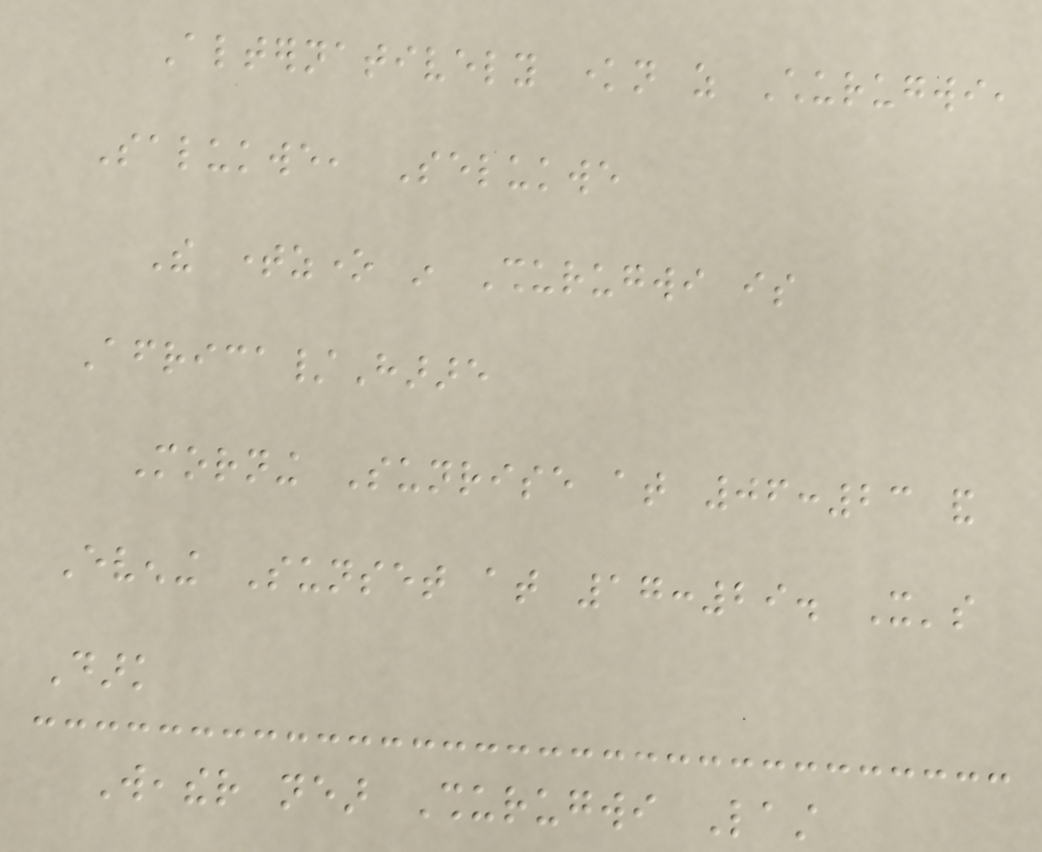Alternatively known as Churugwi,
Salukwe, Selukwe
The timezone in Shurugwi is
Africa/Harare
Morning Sunrise at 06:23 and
Evening Sunset at 17:29. It's
Dark
Weather near Shurugwi Last
